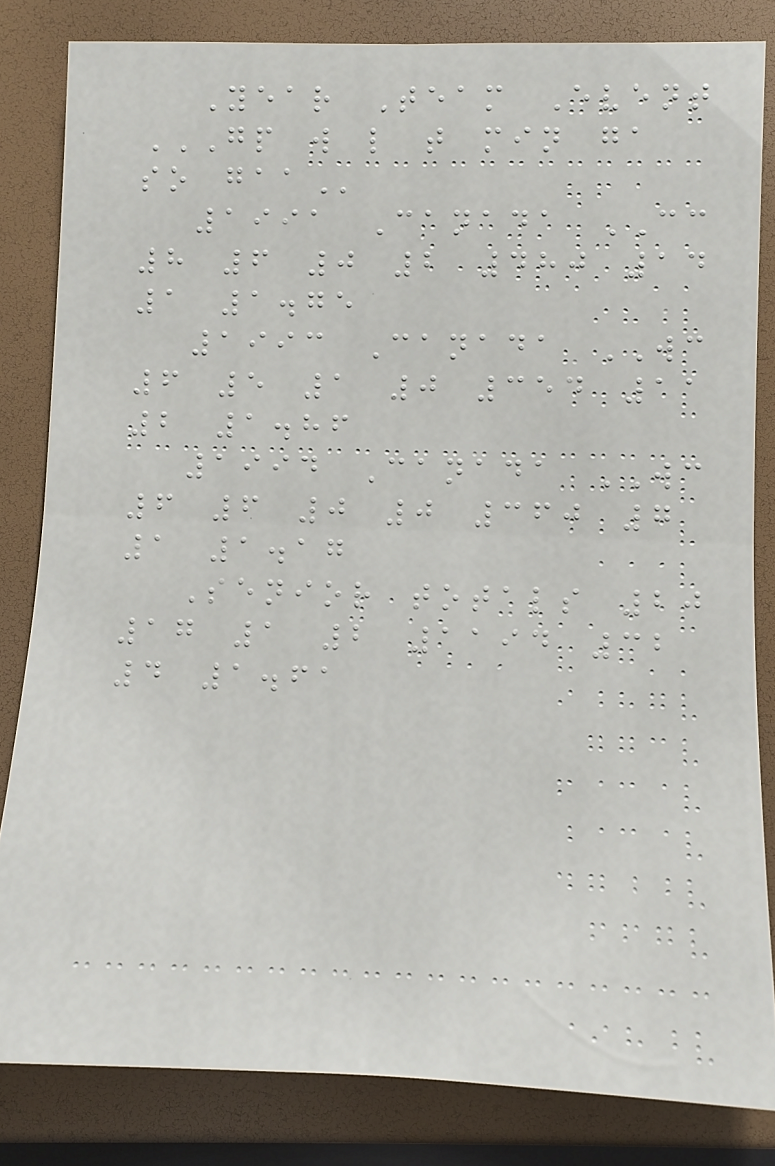Year Team Event
GP W L T MIN GA
SO GAA
1991 Canada CC
8 6 0 2 480 14
1 1.75
1993 Canada WC
6 5 1 0 354 11
2 1.86
1994 Canada WC
6 6 0 0 360 7
1 1.17
Senior totals 20
17 1 2 1194 32
4 1.61
